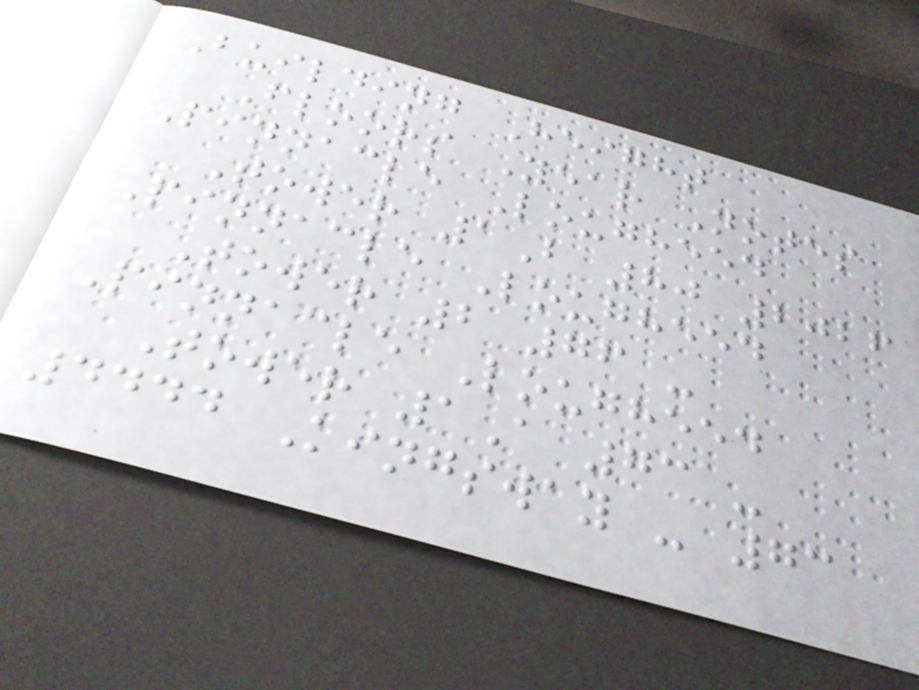Building Height
Floors Year Notes
Pinnacle Lougheed
Tower 1B 80 2026
Pinnacle Lougheed
Tower 2 76 -
Pinnacle Lougheed
Tower 1A 73 -
4444 Kingsway - 73
